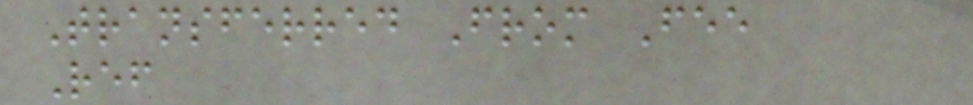Transferred From Fee
Ref
